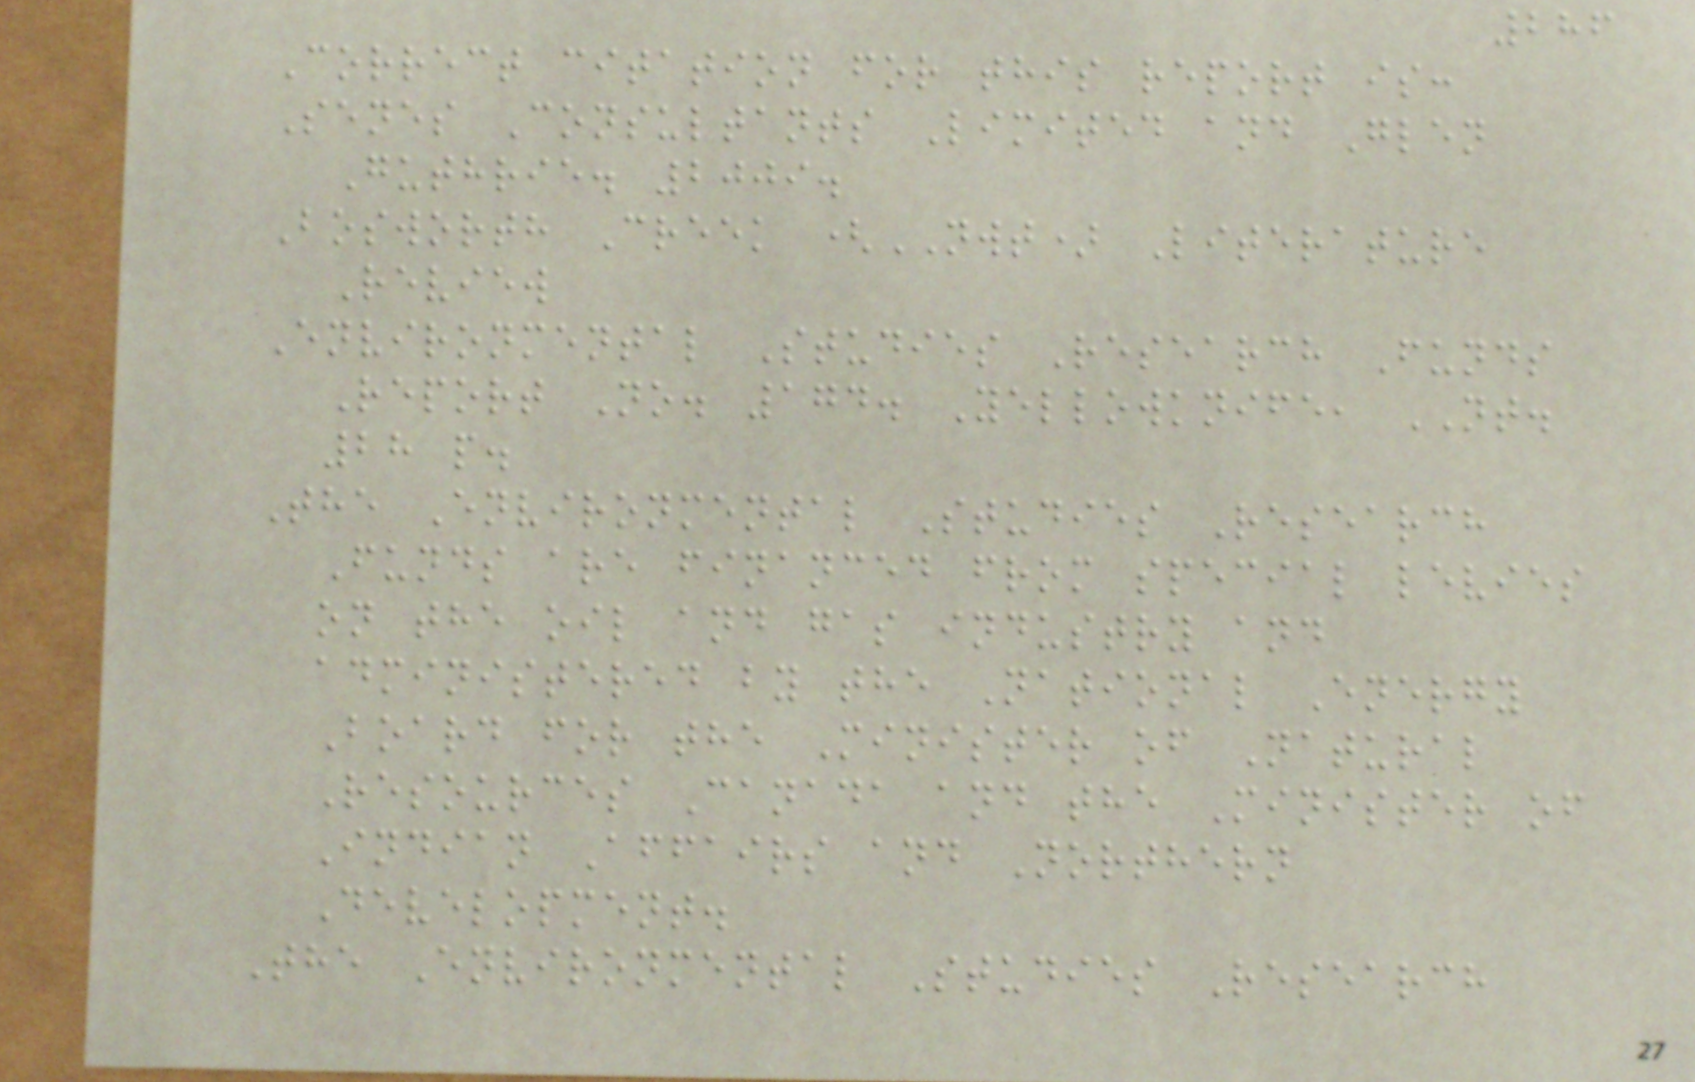286
Correct citation for this report is:
Senes Consultants Limited and Glen
Guthrie. 2009.
Bosworth Creek (NWT) Literature
Review
Environmental Studies Research Funds
Report No. 174. Yellowknife, NT.
28 p.
The Environmental Studies Research
Funds are financed from special levies
on the oil and gas industry and
administered by the National Energy
Board for the Minister of Natural
Resources Canada and the Minister of
Indian Affairs and Northern
Development.
The Environmental Studies Research
